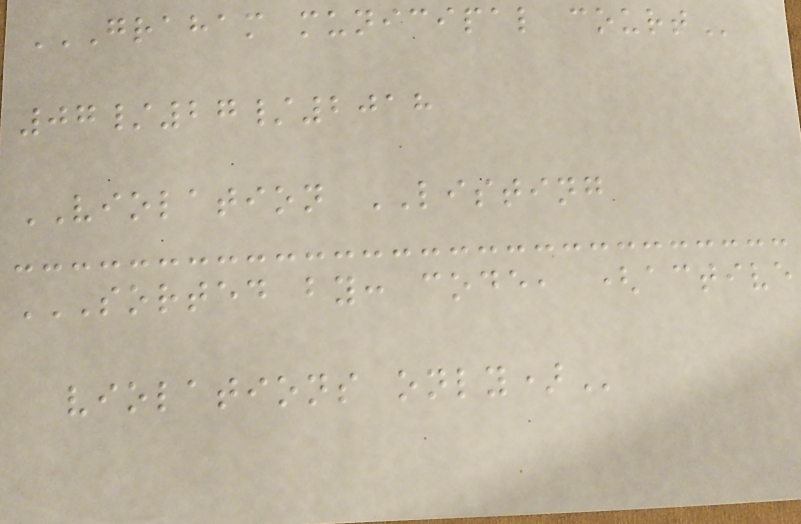GRAHAM MUNICIPAL COURT
07/27/2018
VIOLATION LISTING
SORTED BY: CODE, (ACTIVE
VIOLATIONS ONLY)
